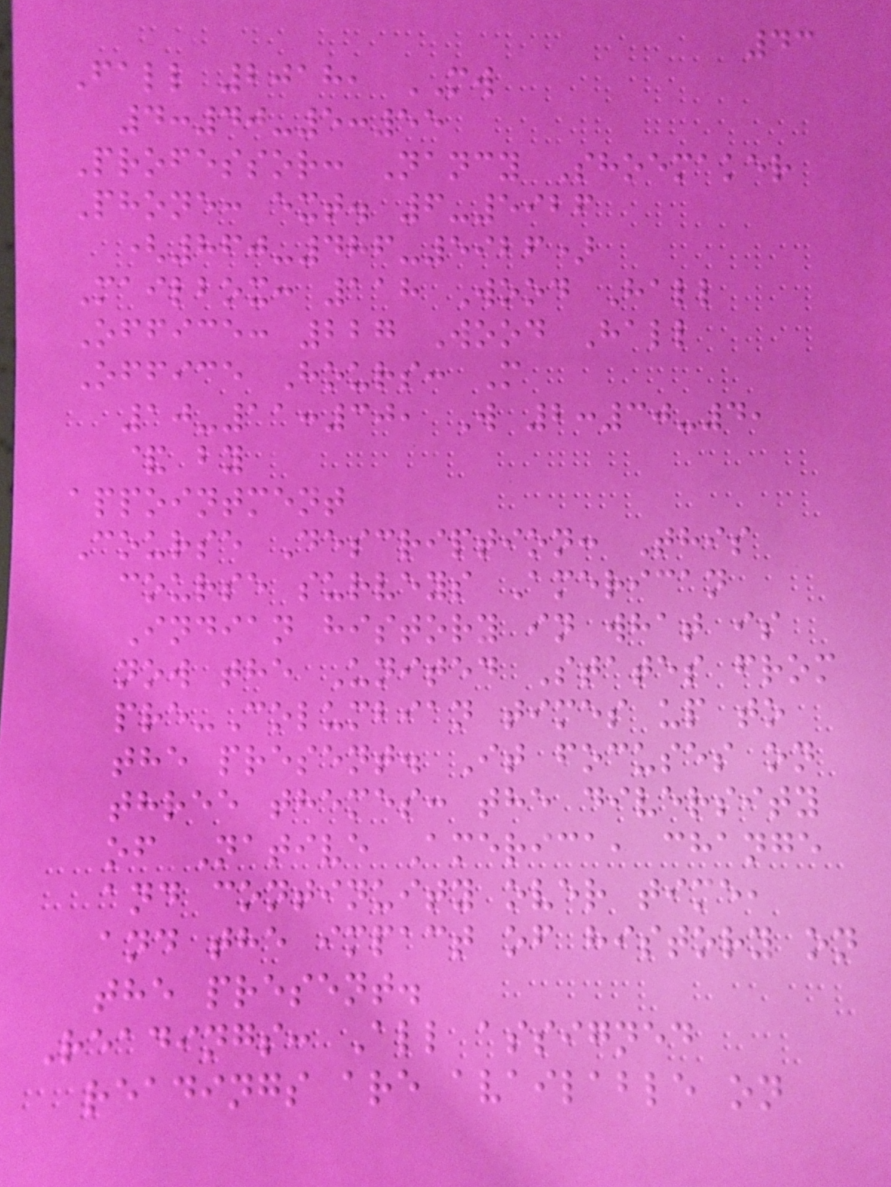43
Fall 2018, MW
4:40-5:55
Professor: Nancy Shoemaker
Phone: ext. 6-5926
(860-486-5926)
Mailbox: 118 Wood Hall
Office: 227 Wood Hall
Office Hours: M
10-11:30, W 2:30-4,
& by
appointment
Course Description: This
course surveys American
Indian history in what is
now the United States from
pre-Columbian times up to
the present. It focuses on
three themes: the diversity
of Native America, change
and continuity over time,
and the impact of history on
the present.
Readings: All assigned
readings are available on
